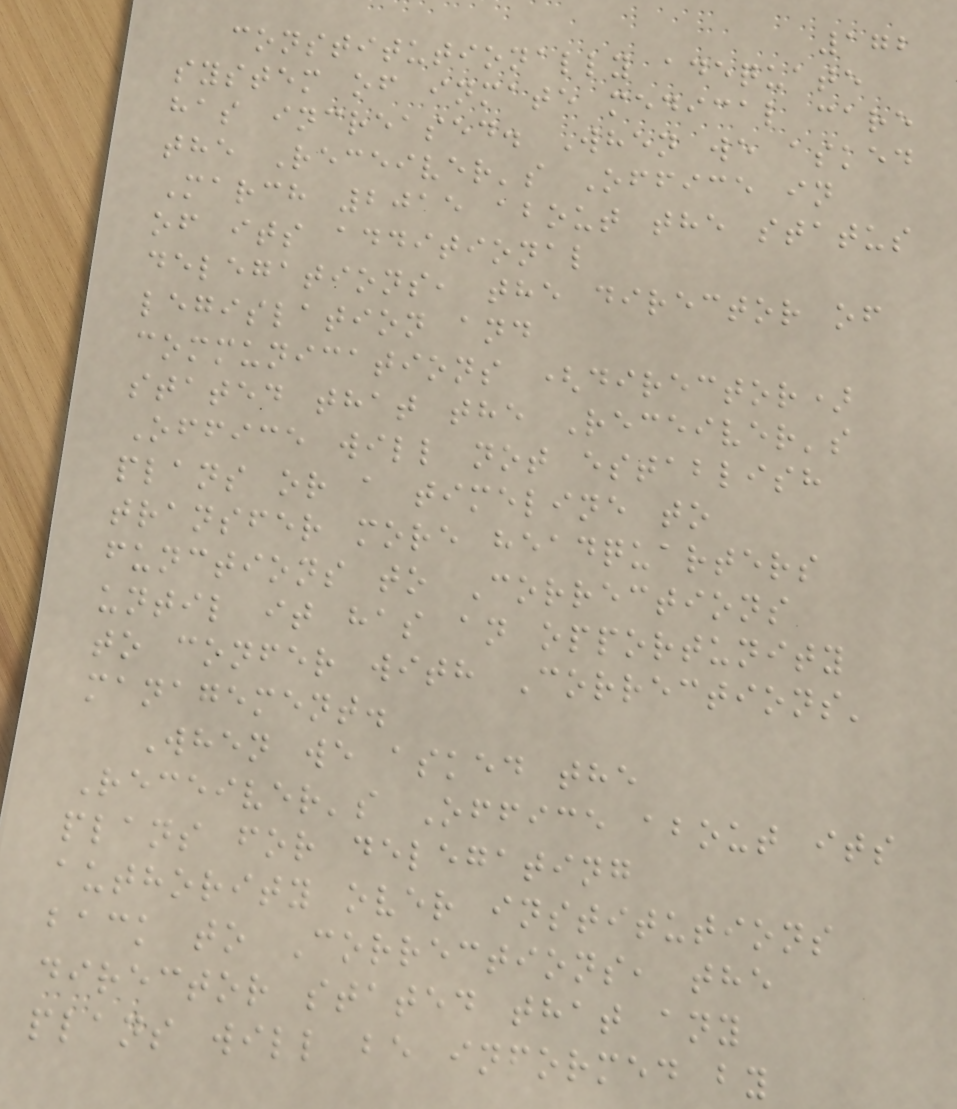172
constitutionally adequate
system of inmate medical care
has increased. When we asked
the Receiver's Office in
March 2015 about the status
of its additional
delegations, the director of
legislation and
communications (director)
stated that the Receiver's
Office will not establish
plans or a timeline to
transfer more headquarters
functions to Corrections
until it has an opportunity
to confer with Corrections'
management.
When we asked the
Receiver's Office about its
plans for delegating
authority over institutions
back to Corrections, the
director stated that any
plans will be informed by
